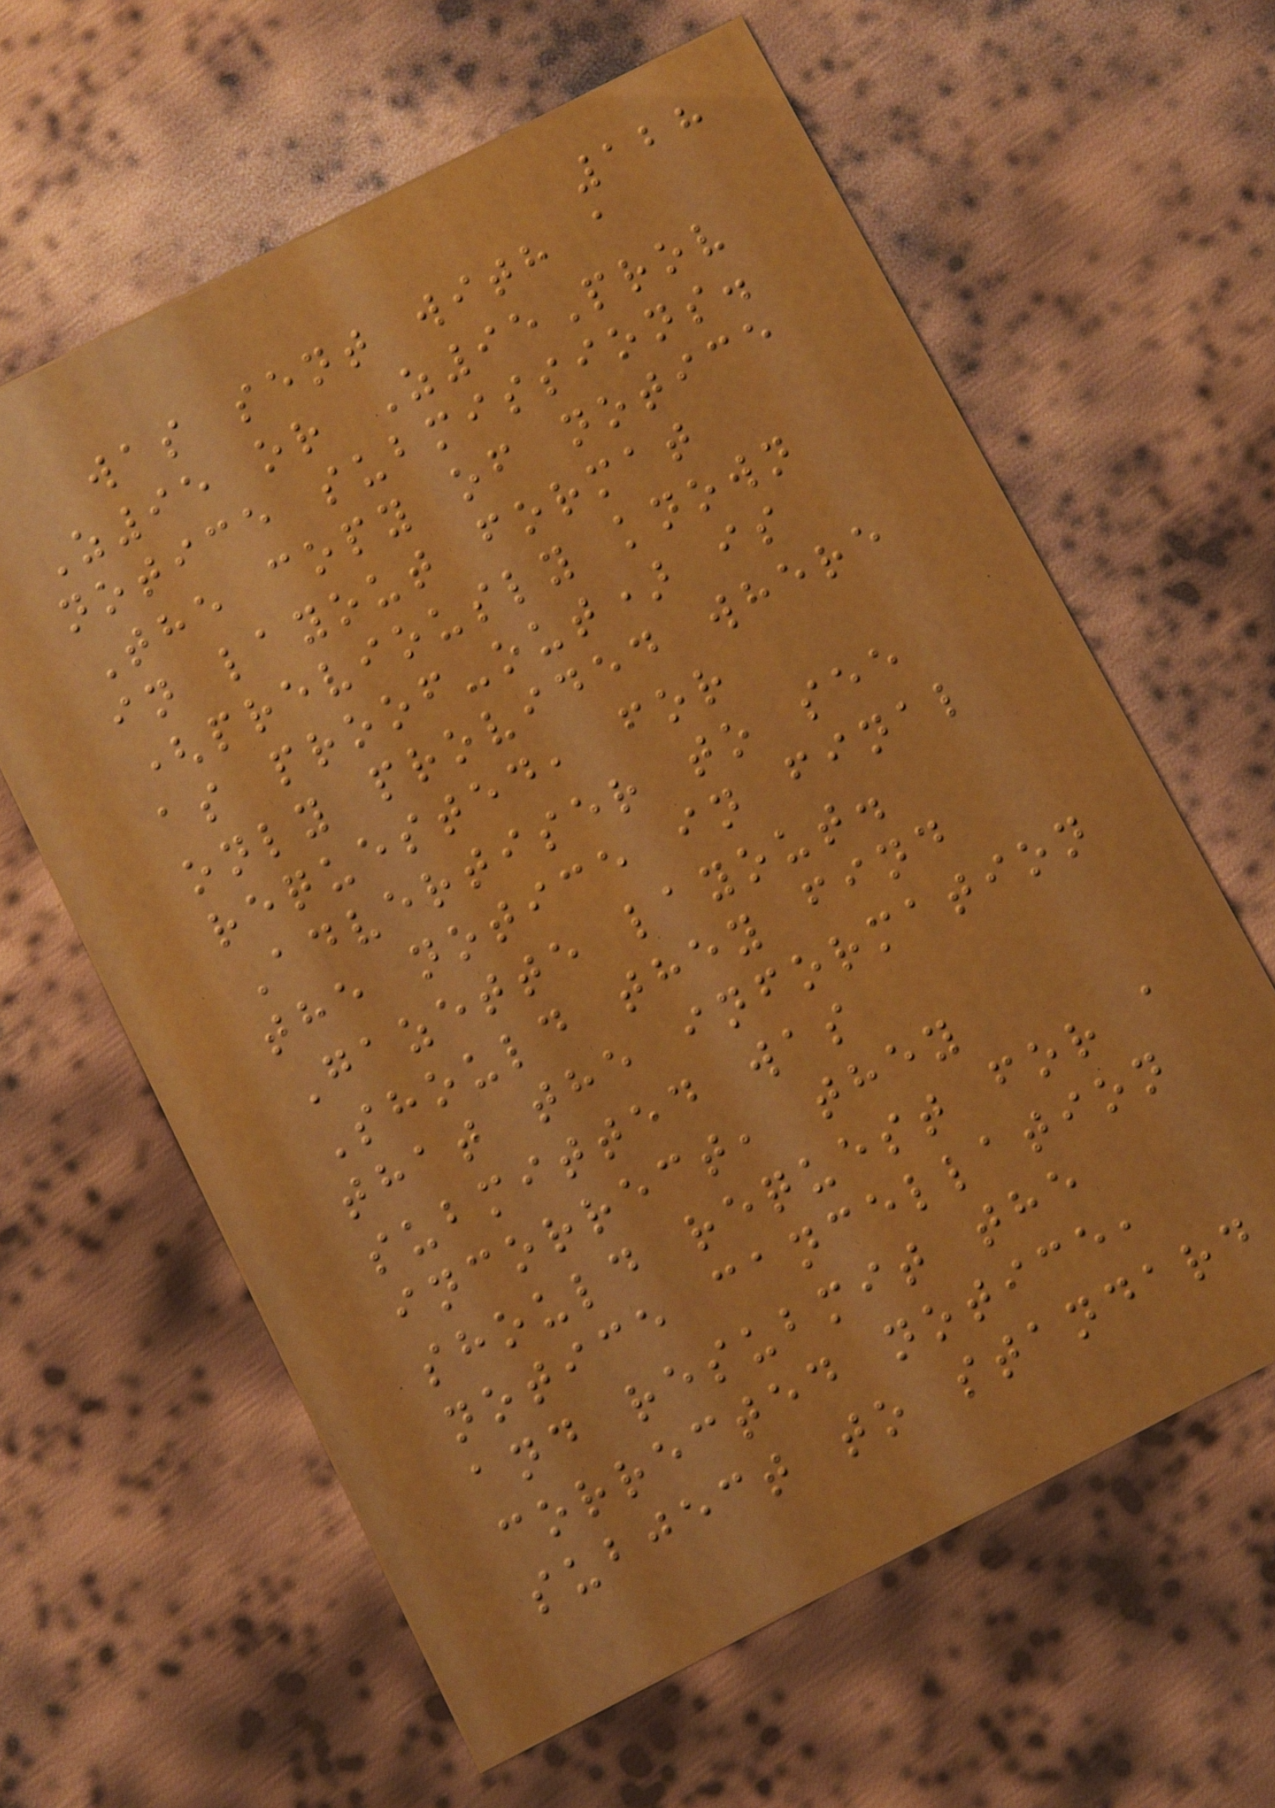128
was sent with a
Z95 or Z95Prov
notice submissions.
The copy of notice
in layout format
(previously known
as proof-out) is
only provided where
requested, for
Advertiser to see
the notice in final
Gazette layout.
Should they find
that the information
submitted was
incorrect, they
should request for a
notice cancellation
and resubmit the
corrected notice,
subject to standard
